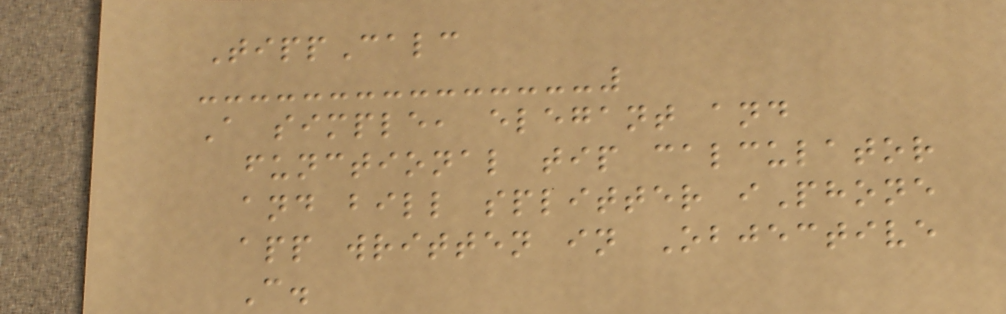TippCalc
A simple, elegant and
functional tip calculator
and bill splitter iPhone
app written in Objective
C.
